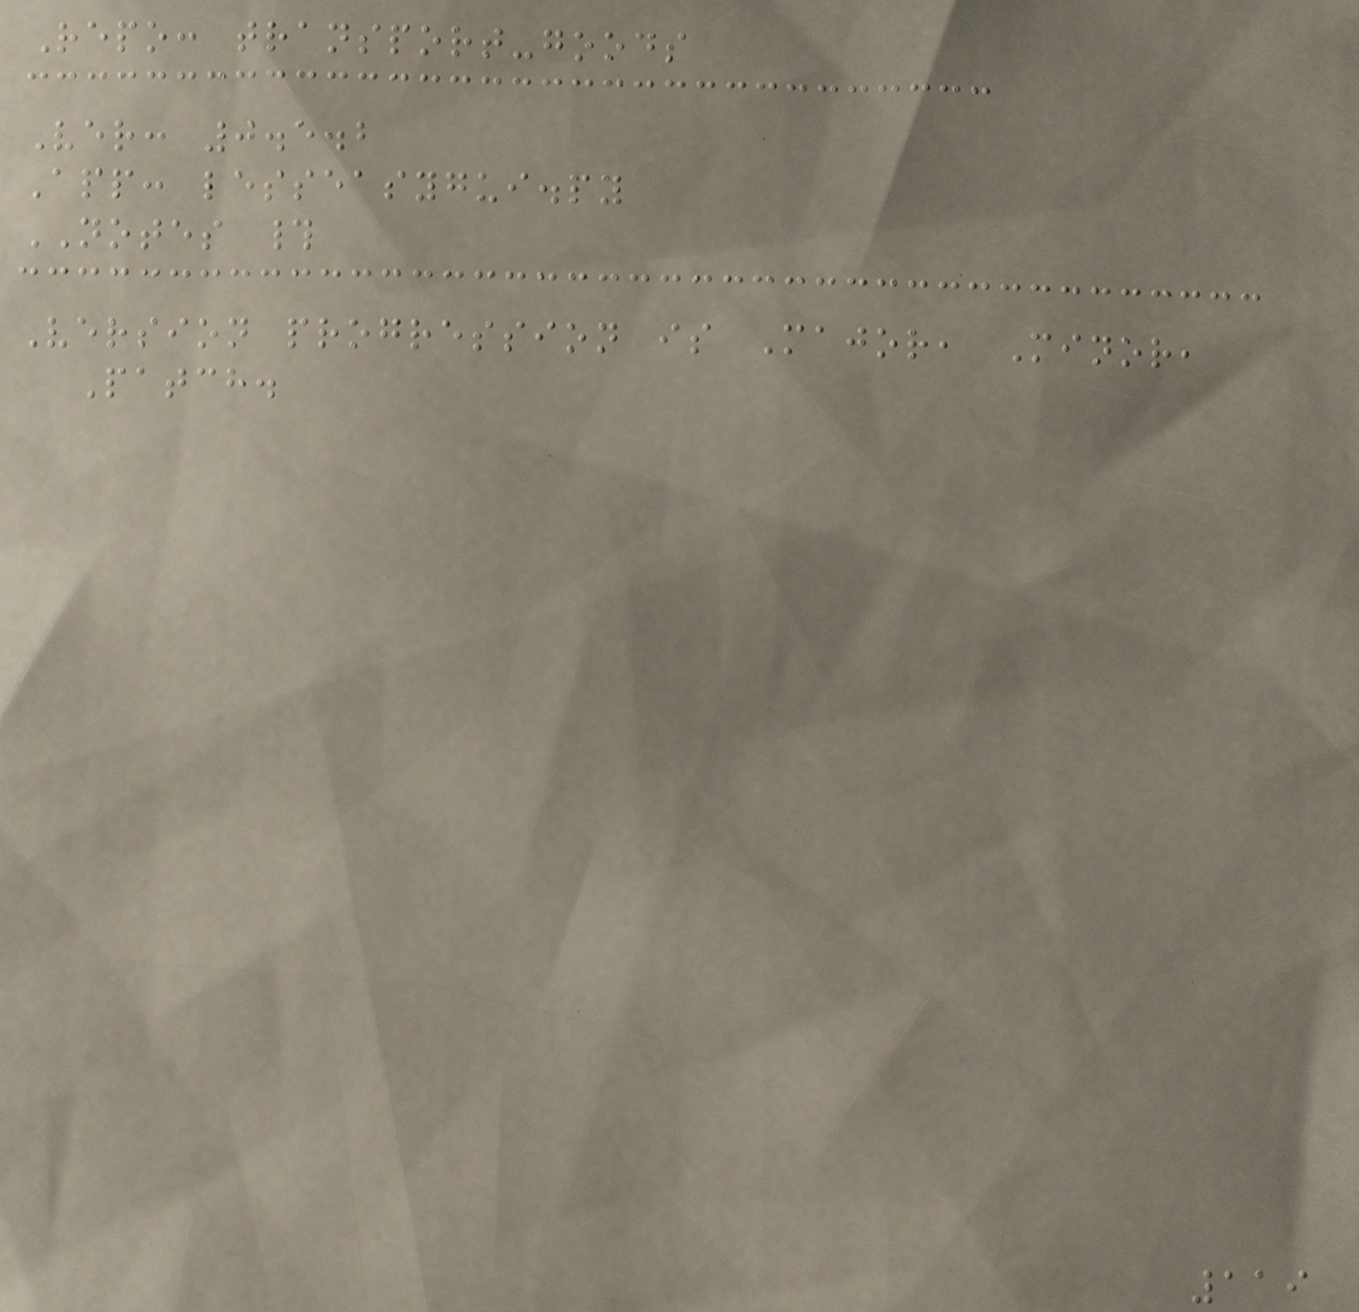Repo: transport-goods
Ver: 0.5.2
App: lesseasygui.py
NOTES #
Version progression is Major, Minor,
Patch.
119
